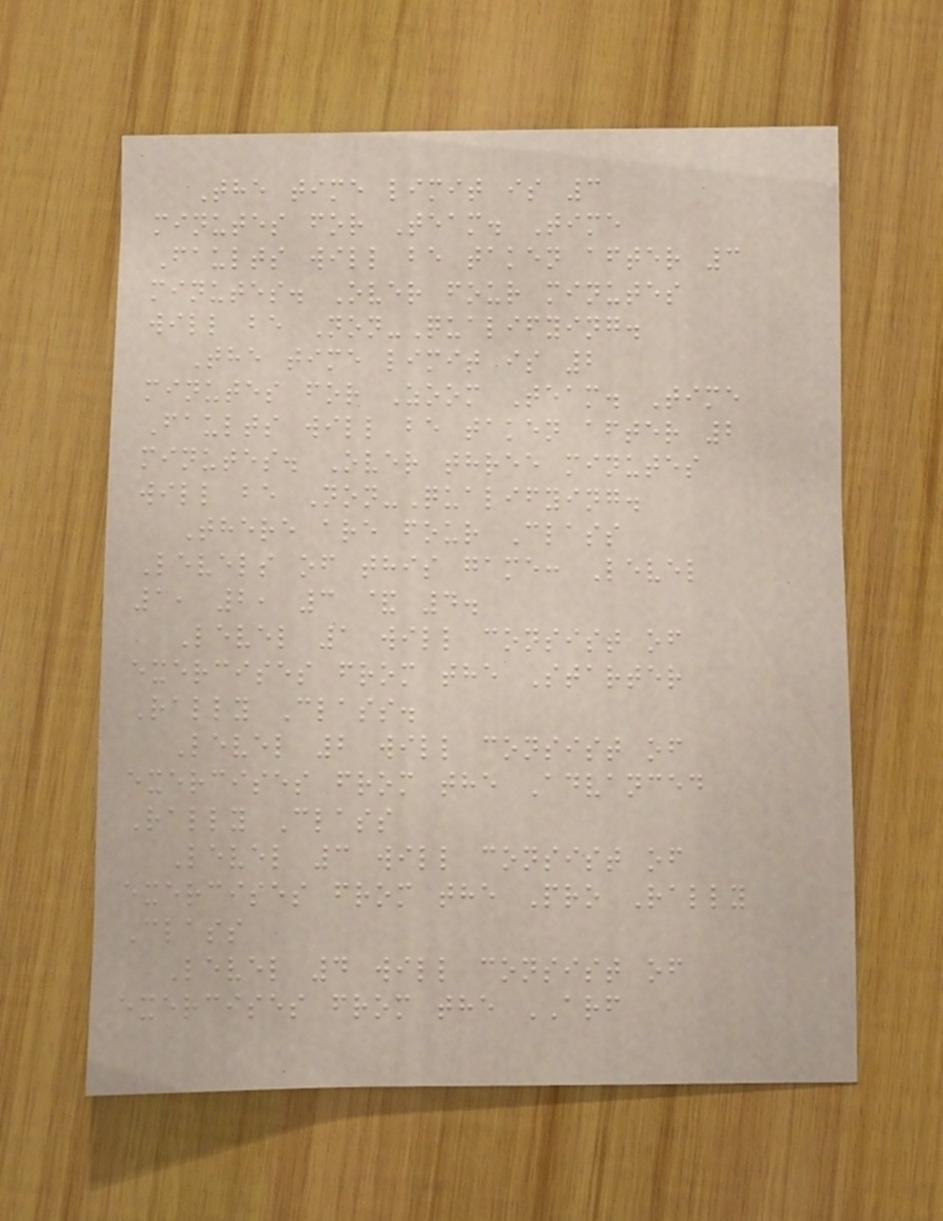The time limit is 3
minutes for Team. Time
Faults will be taken after 3
minutes. Over four minutes
will be Non-Qualifying.
The time limit is 2
minutes for Zoom Team. Time
Faults will be taken after 2
minutes. Over three minutes
will be Non-Qualifying.
There are four Class
Levels of this game: Level
1, 2, 3 & 4.
Level 1 will consist of
exercises from the Starter
Rally Class.
Level 2 will consist of
exercises from the Advanced
Rally Class
Level 3 will consist of
exercises from the Pro Rally
Class
Level 4 will consist of
exercises from the ARF
